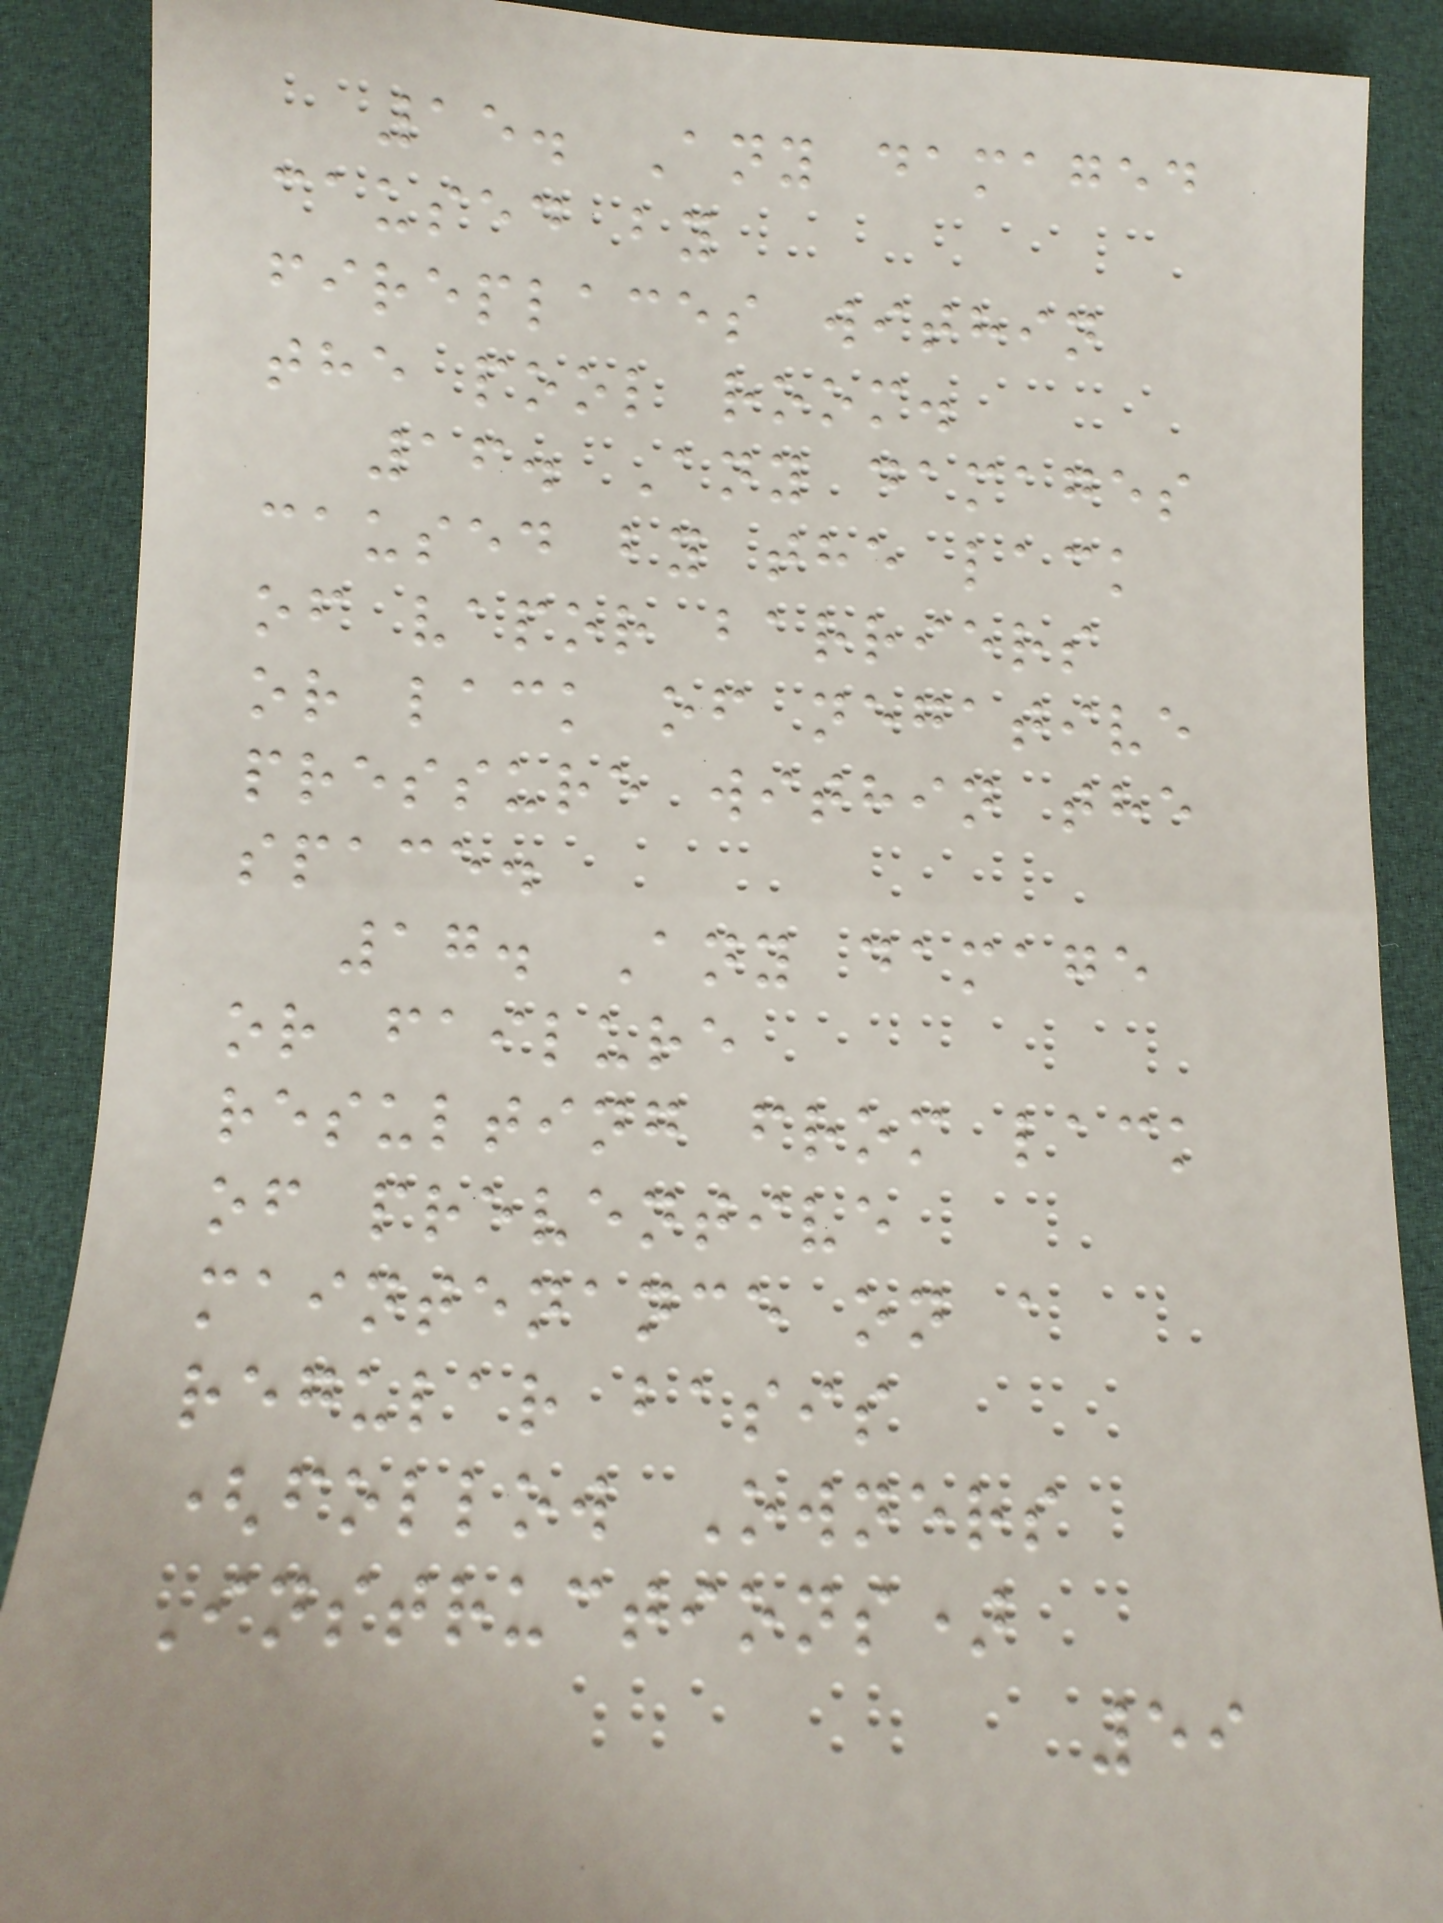15. Any damaged
caused by
fireplaces within
the pool room.
16. Any damages
caused by the lack
of vapor barriers
or lack of negative
pressure within the
space.
17. Any damage
or failure
resulting from lack
of preventive
maintenance on a
regular basis
(follow Owners
Instructions)
59
